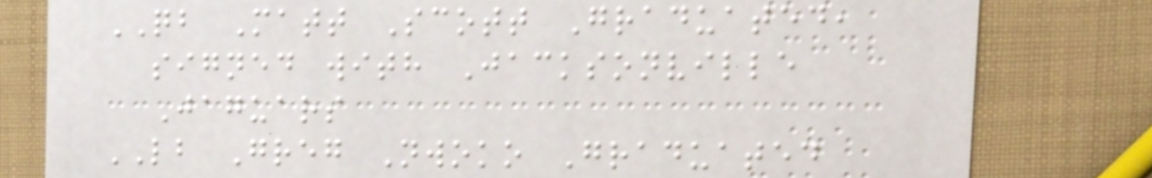QB Matt Scott Graduated,
signed with Jacksonville
Jaguars
LB Greg Nwoko Graduated
